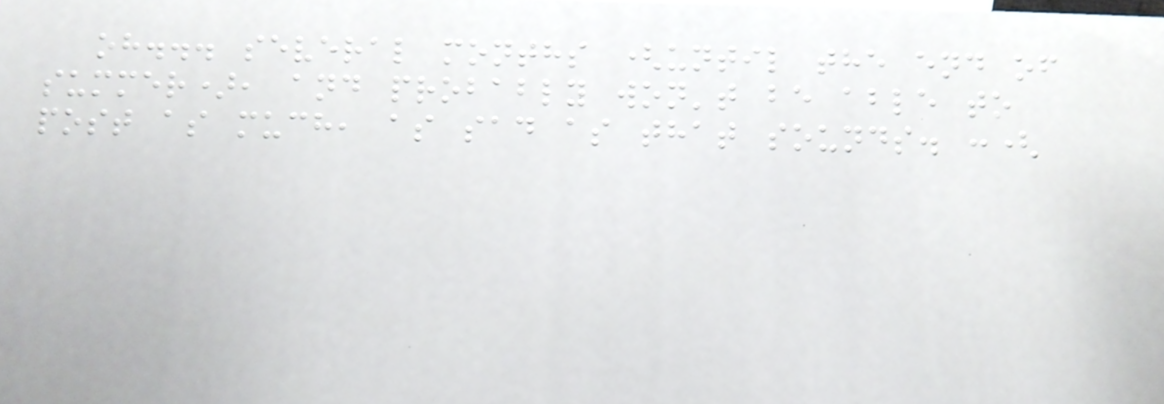oh... several months (until the end of
summer), and probably won't be able to
post as much, as sad as that sounds. :(
